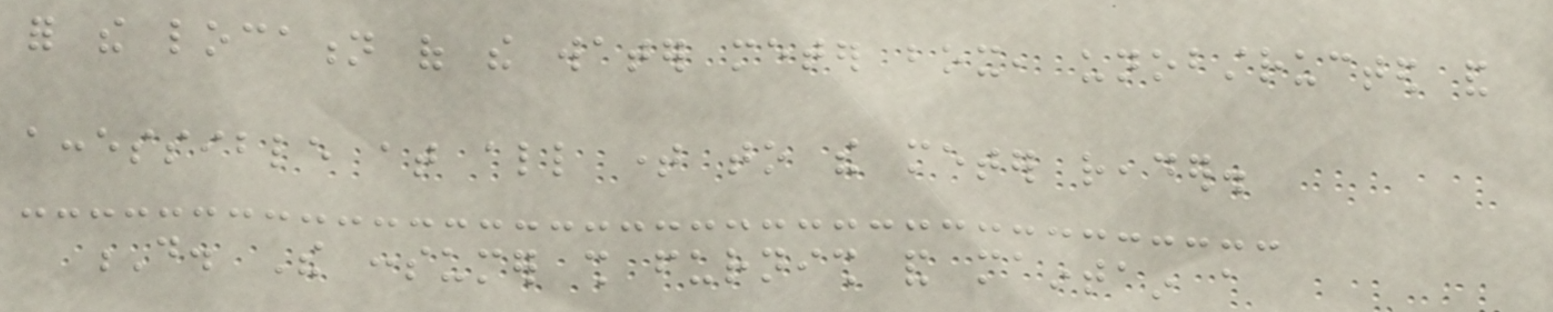for the location of the water meter box, unobstructed and
accessible at all time to the meter reader.
D. The consumer shall furnish and maintain a
